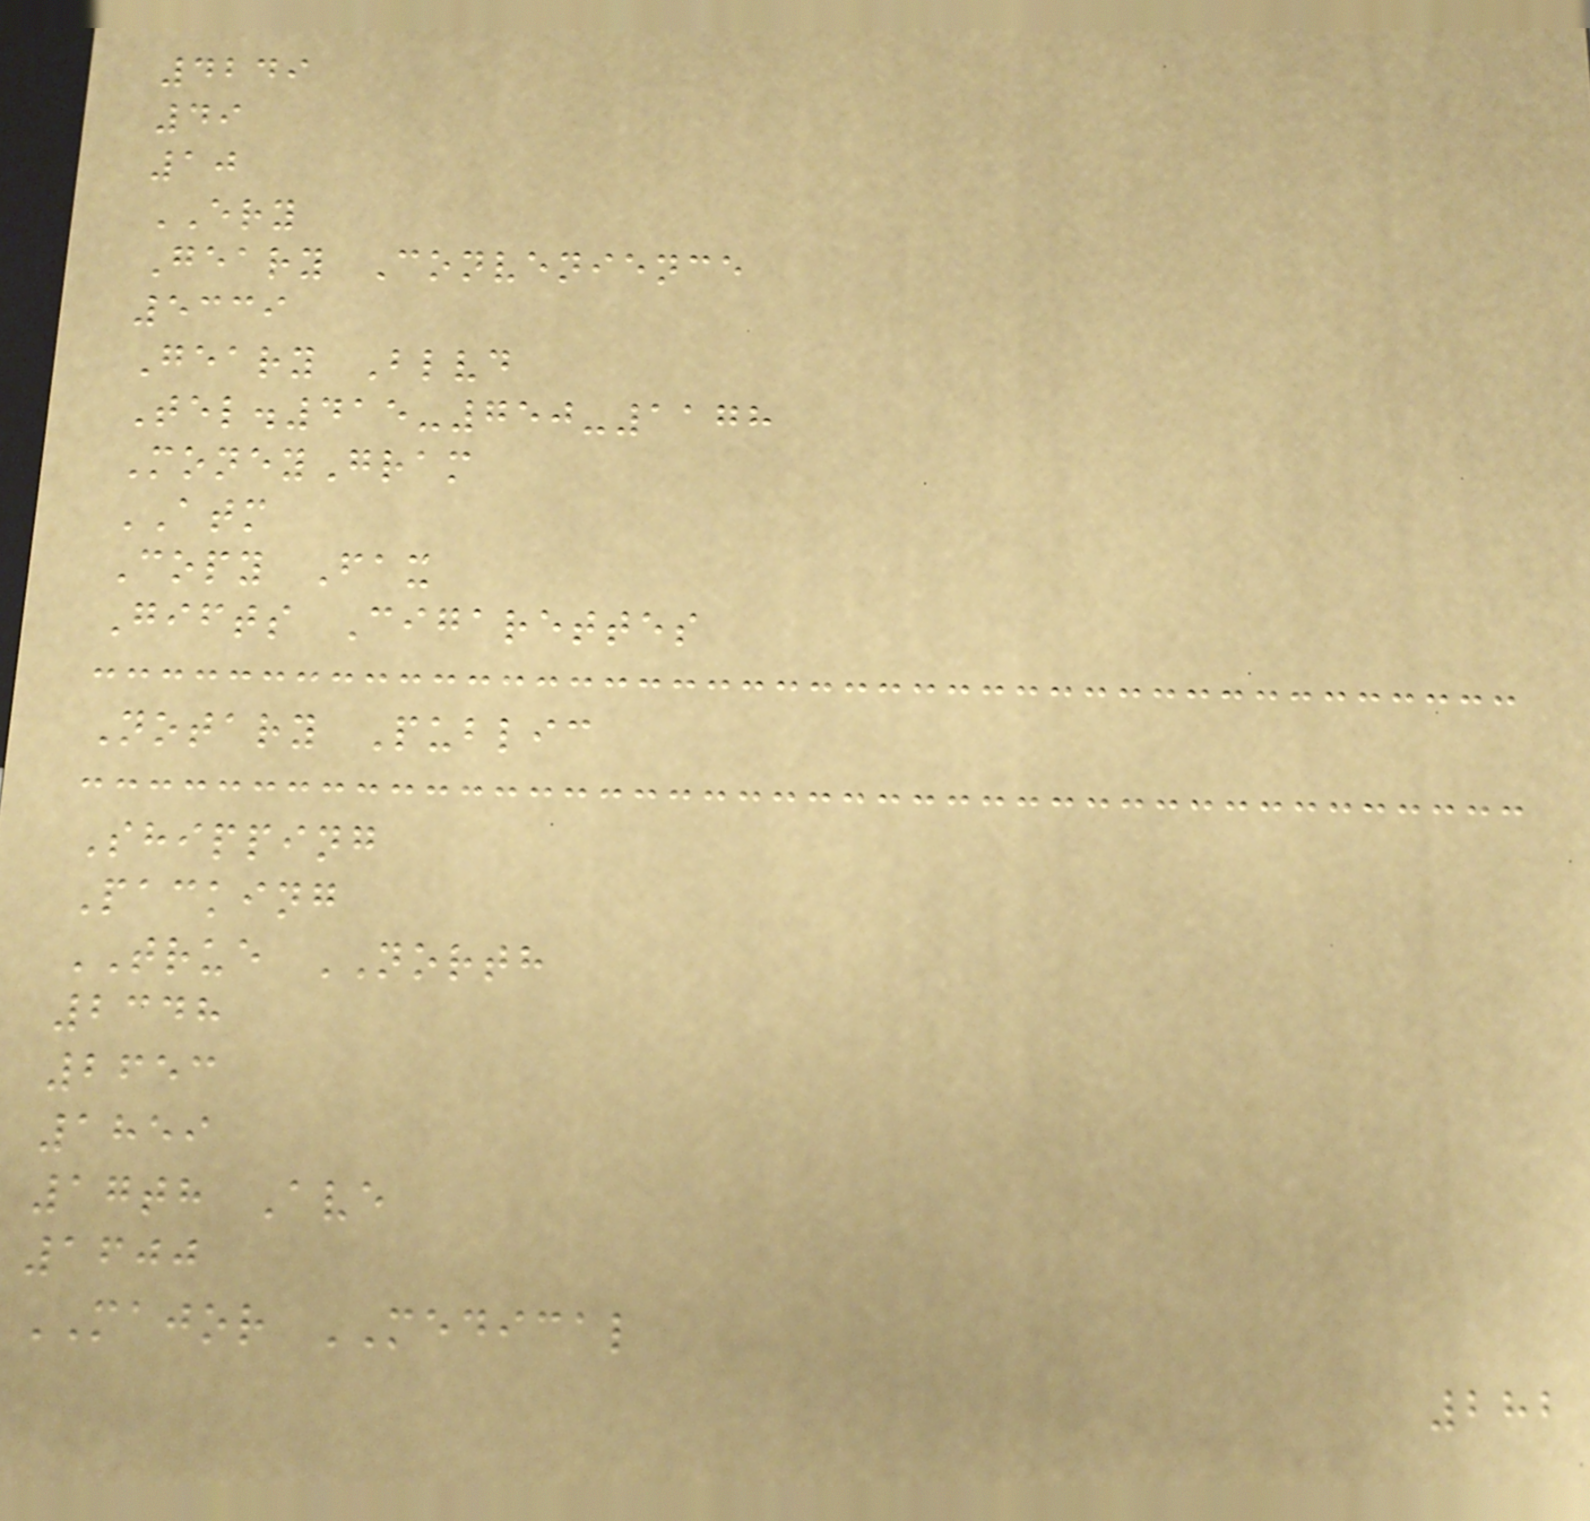4249
49
10
ERY
Geary Convenience
5339
Geary Blvd
Tel.415-750-1178
MoneyGram
ATM
Copy Fax
Gifts Cigarettes
Notary Public
Shipping
Packing
TRUE NORTH
2348
2653
1859
17th Ave
1600
MAJOR MEDICAL
282
